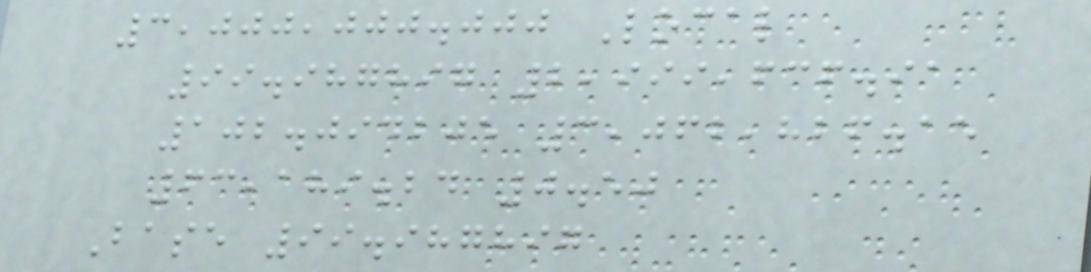3,000,000.000 Local
99.987897 2,999,636.91
102.094205 3,062,826.15
63,189.24 0.50
Base 99.987897
